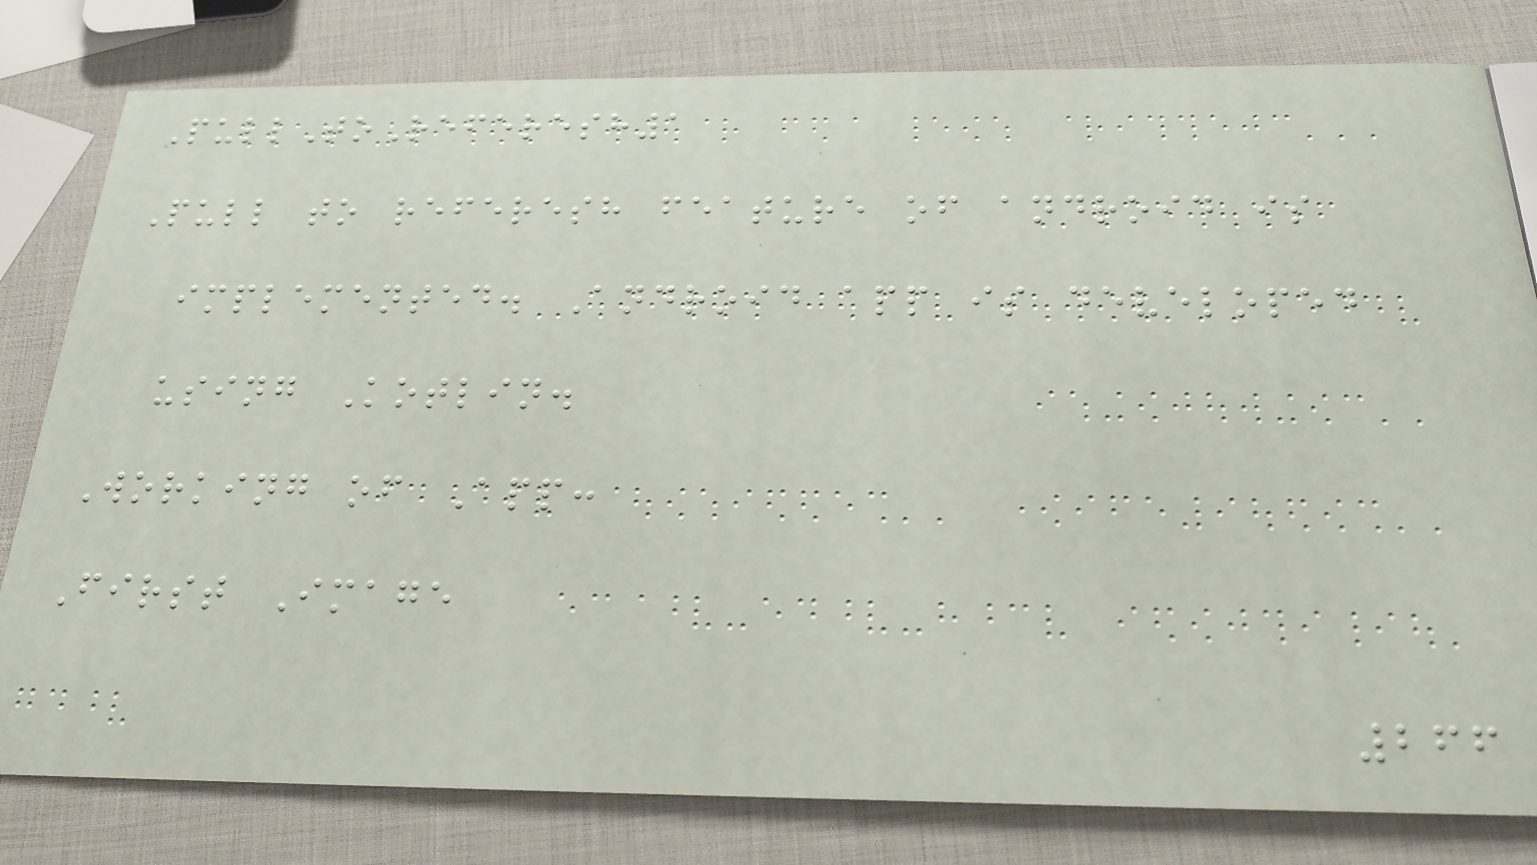PullToReferesh1
Pull to referesh feature of android is
implemented. Android app is developed
using Kotlin.
Working of App:
First Image
266
